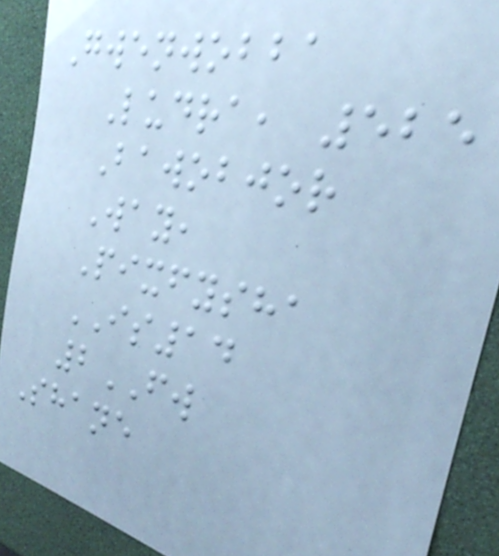Gwenwobba
Ludra, 525
Bawobjor
Way,
Pixfysha
IS14
2FW
Shane
